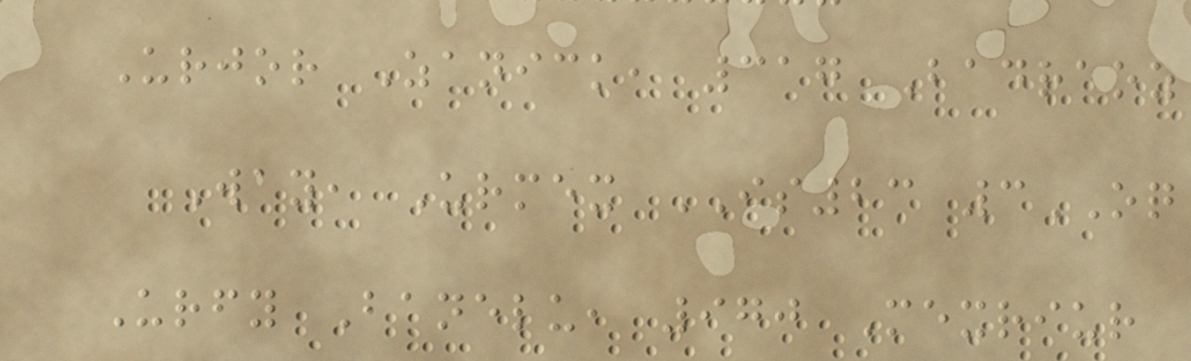Urjor Zanick, 317 Badraoz
Way, Urmex IS23 3OQ
Urfy Banelu, 970 Mexriur
